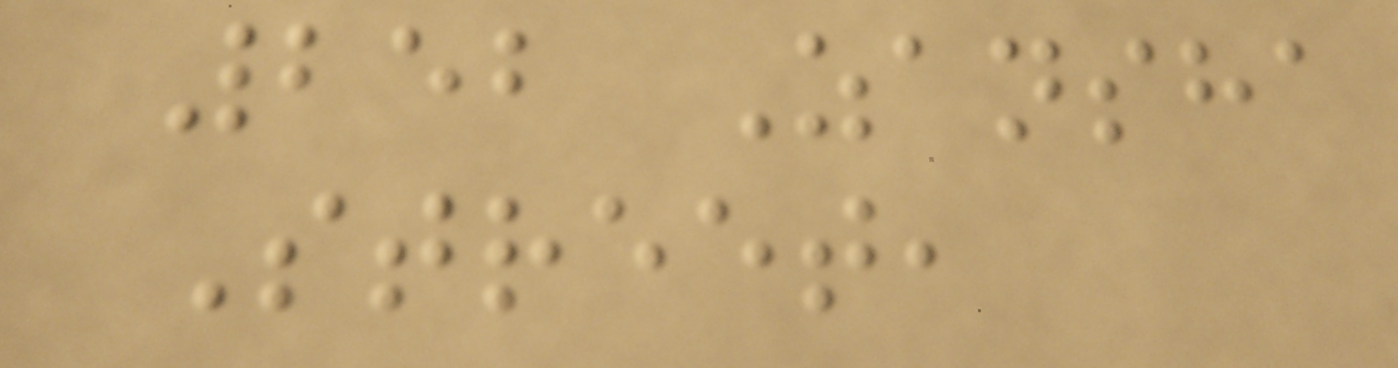252 Zansha
Street,
